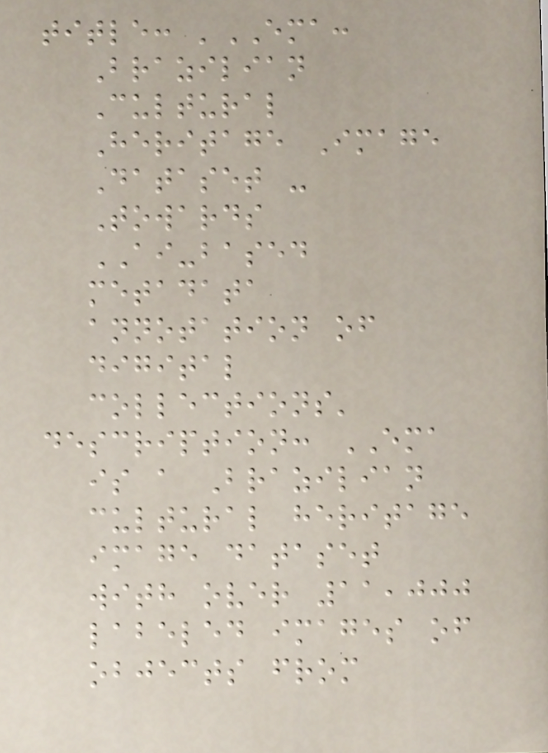title: 'EMA:
Brazilian
Cultural
Heritage Image
Dataset -
Towards
AI-based
metadata
annotation of
digital
collections'
description: EMA
is a Brazilian
cultural heritage
image dataset
with over 11,000
labeled images of
objects from
